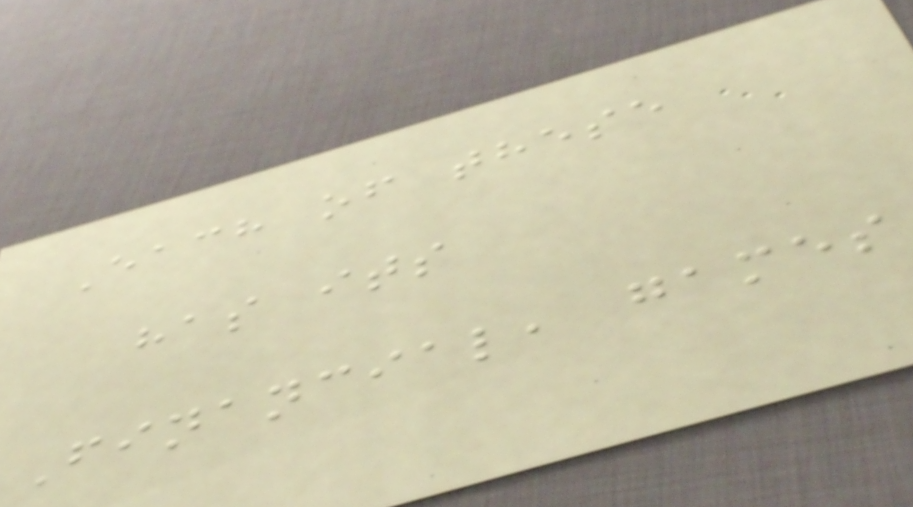Each of these
has its
Financial, games
